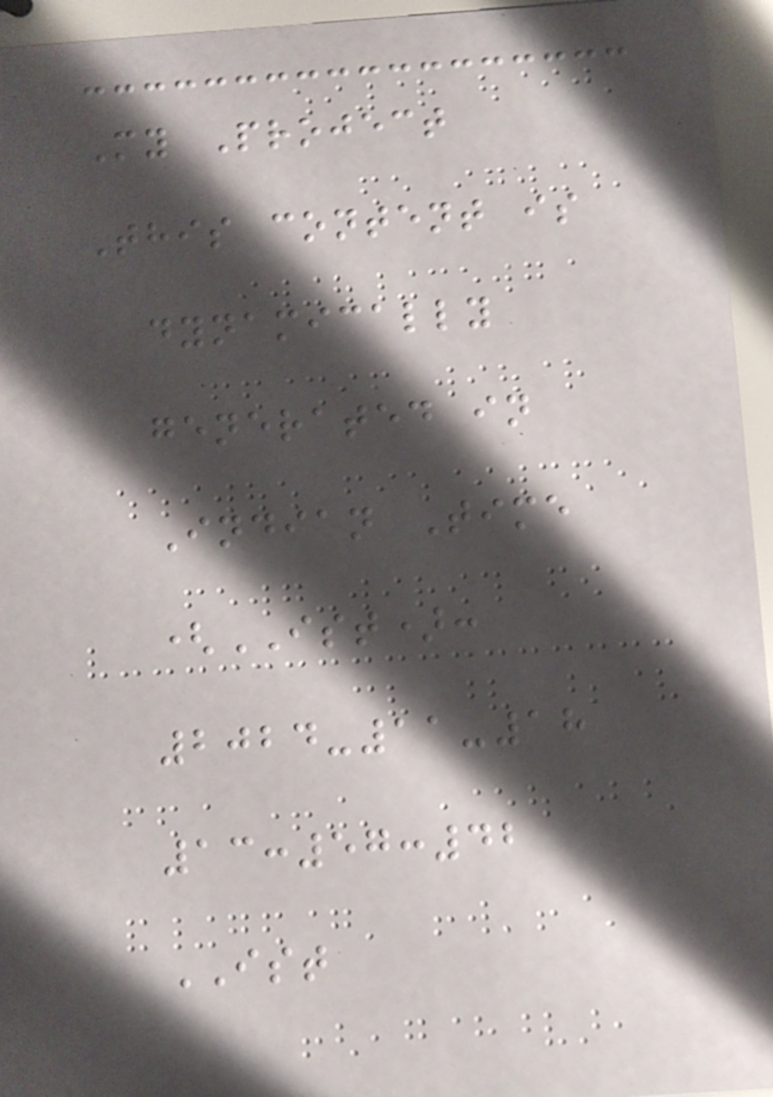My Project
This content is
dynamically
generated in
Indian Time
(IST):
2024-11-18
13:57:42
IST
